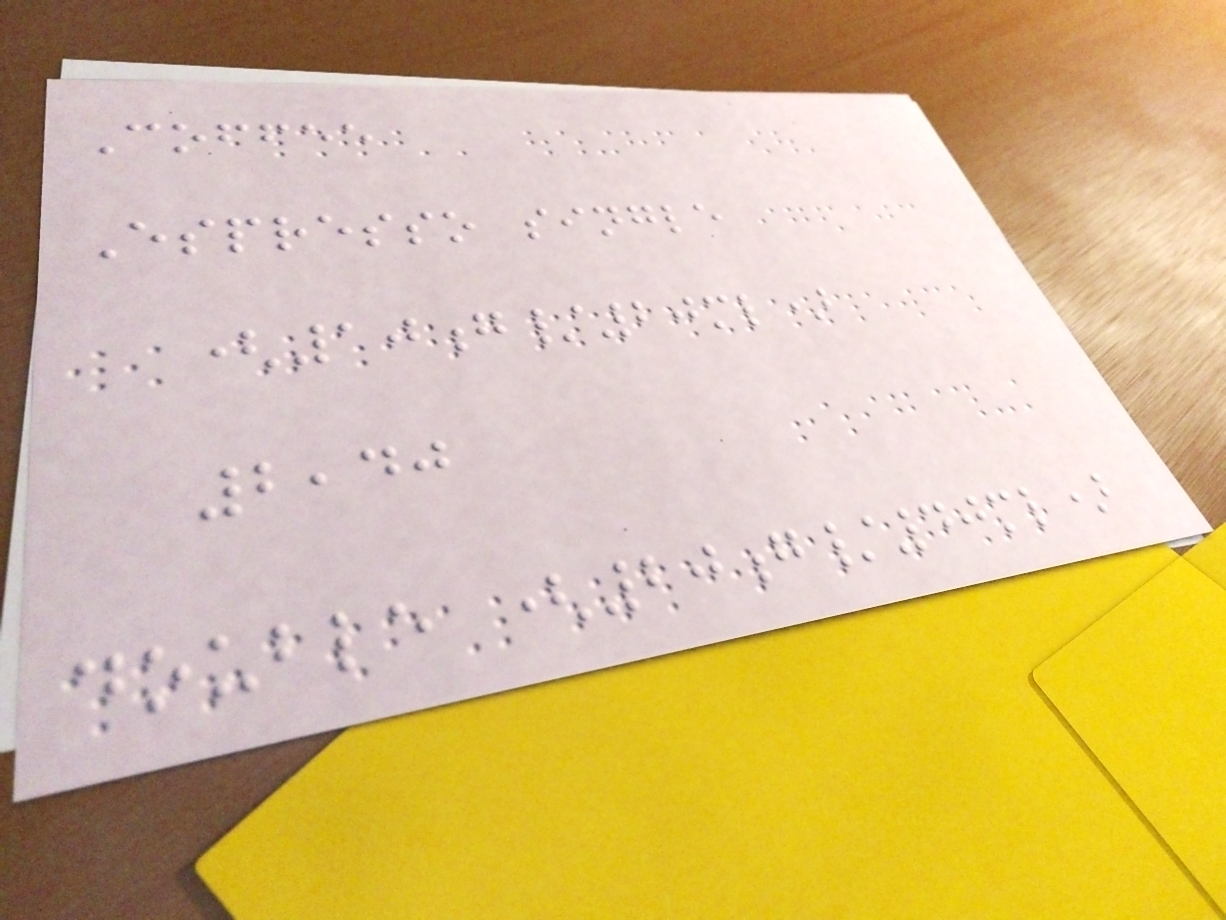Coffee
Espresso single
(10g/20ml)
2,40
double (20g/40ml)
